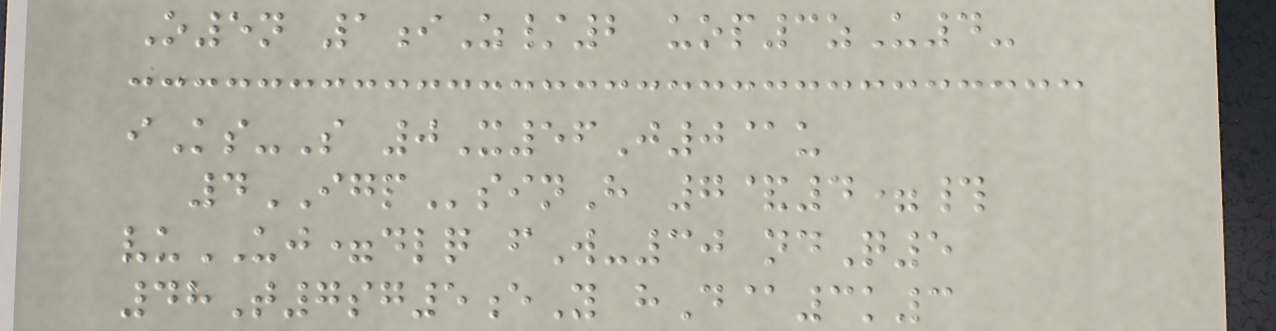O5n 1iZ/2 uop3zU4-
iKs-S 0X56J0@u
4IGPsinH 7&4=#
vuUJ=dlq fW-30 ndQ5
48T7sg5eY hD@3k3
